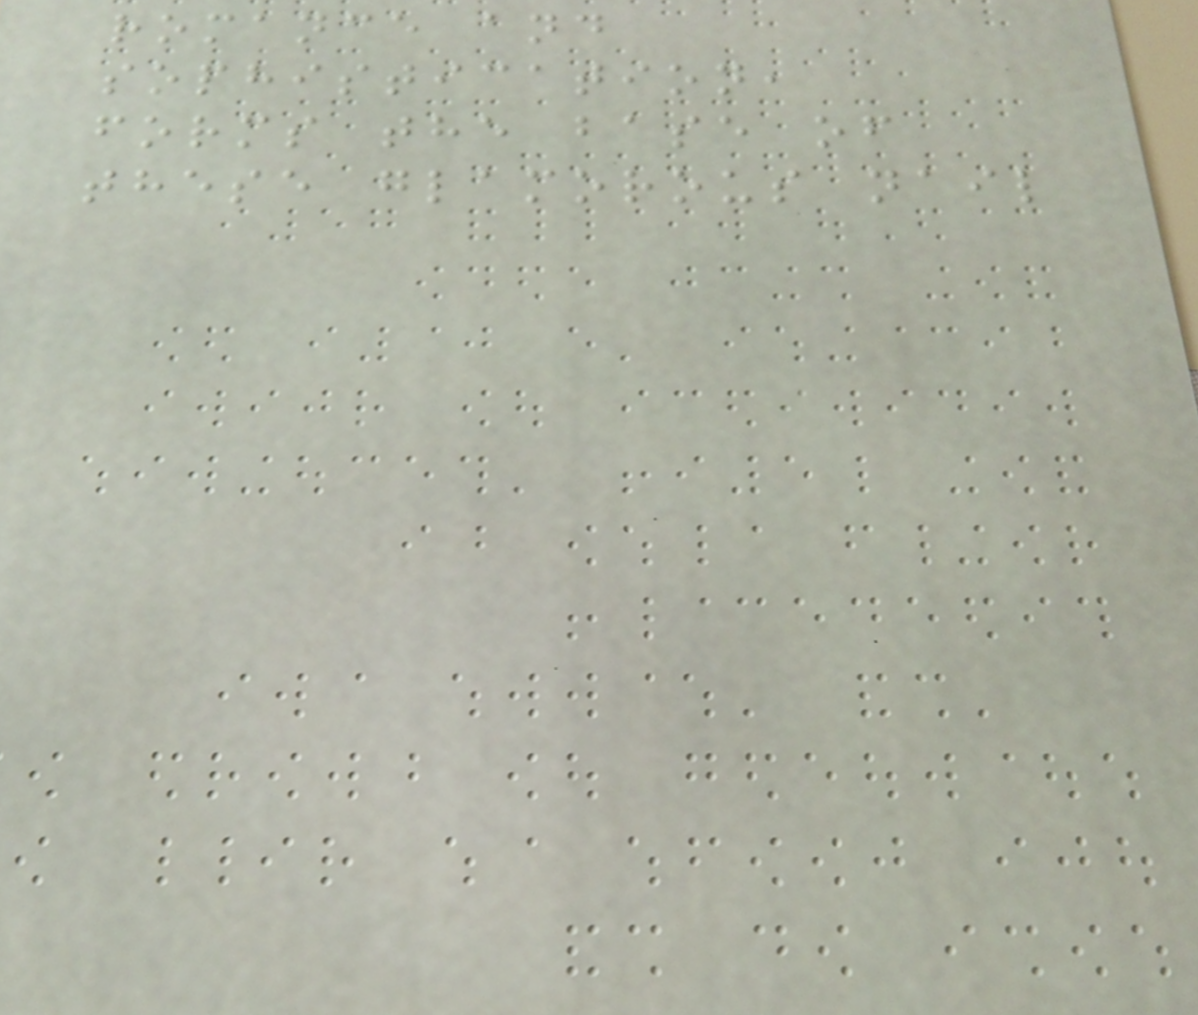romance and
sophistication,
forms the base of
these glamorous nail
